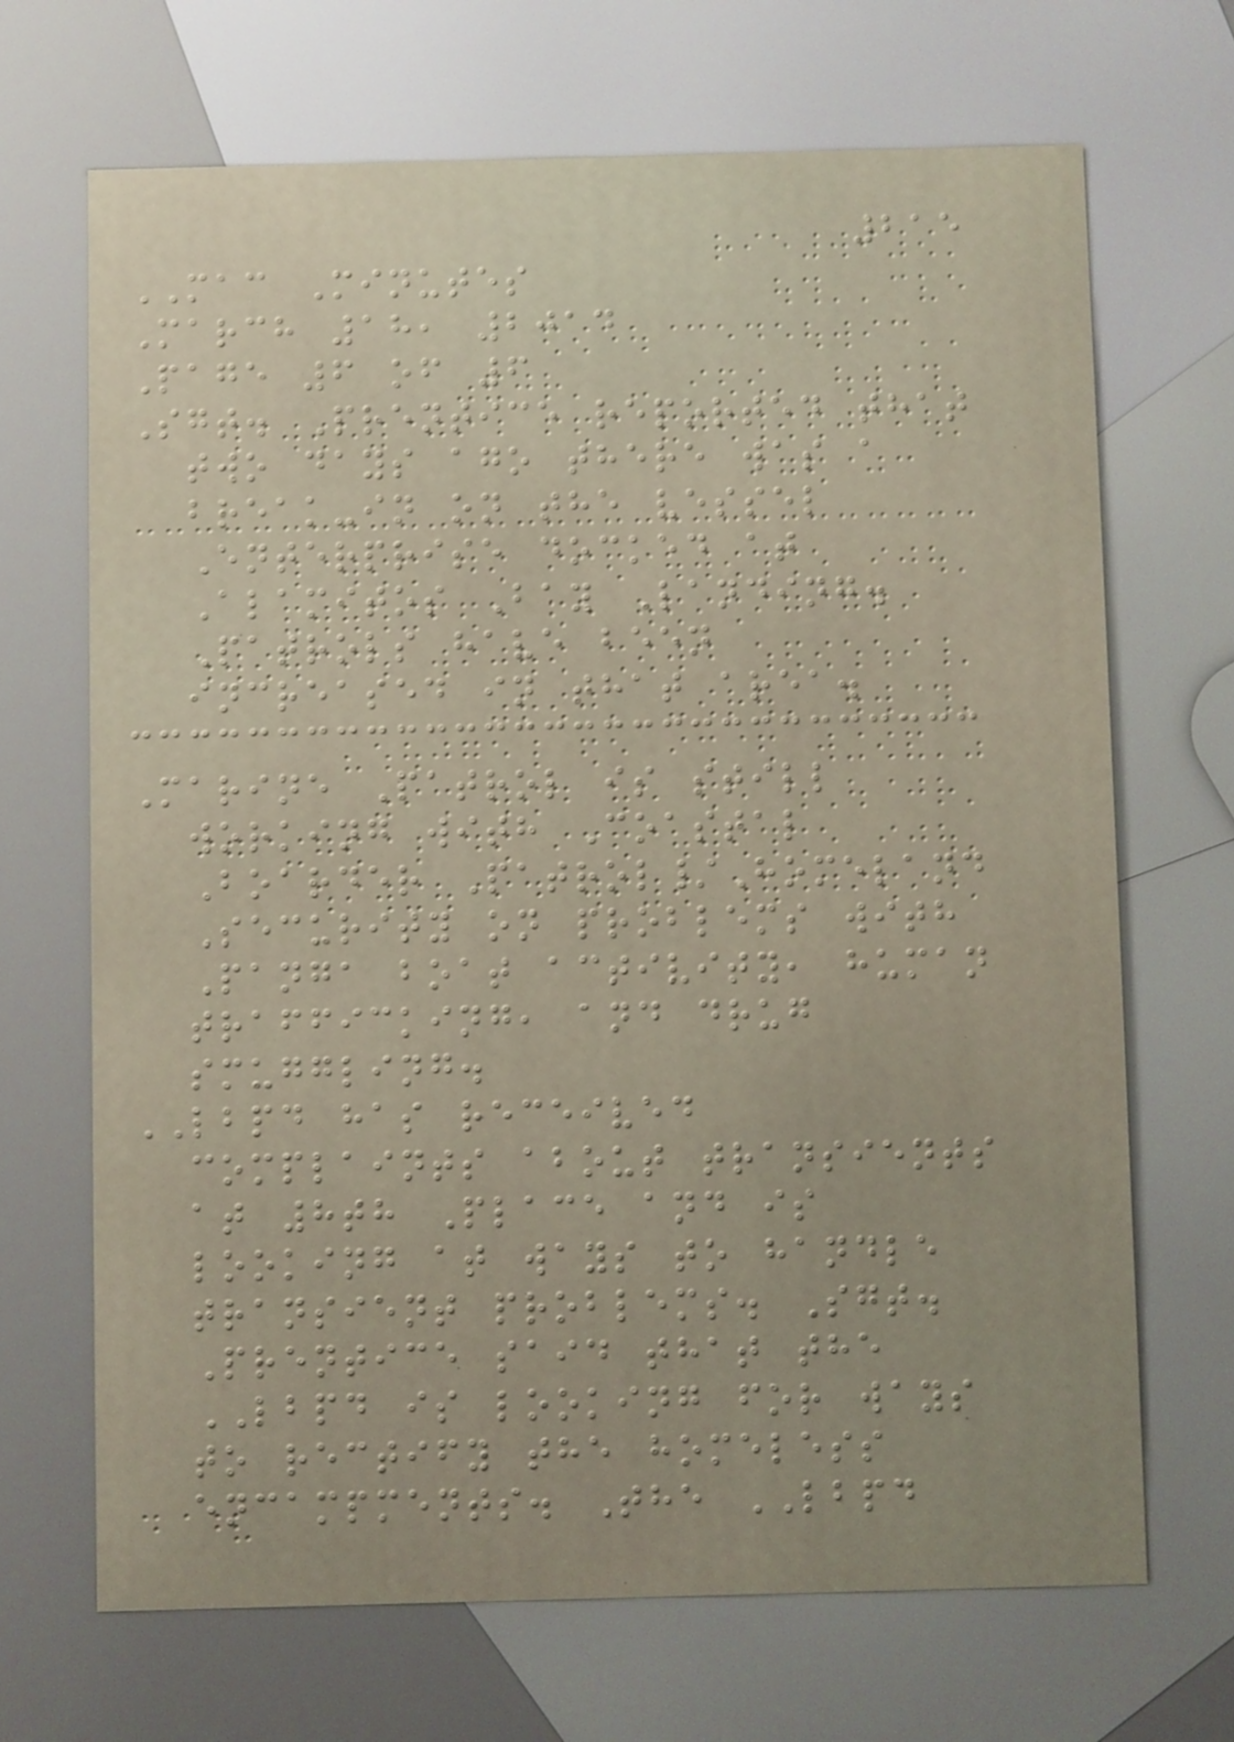215
MAC Minutes
March 18, 2014
Page 6 of 6
Sgt. Prentice reported that
two days ago there was a
break-in on the vessel
Enterprise docked at
Alamitos Bay Landing.
Patrols have been
increased in that area.
Marine Patrol is still
working with Coastal
Boarder Patrol/Homeland
Security on problems with
Panga boat activity, human
trafficking, and drug
smuggling.
LBPD has received
complaints about transients
at 8th Place and is
looking at ways to handle
transient problems. Sgt.
Prentice said that the
LBPD is looking for ways
to rectify the homeless
encampments. The LBPD
